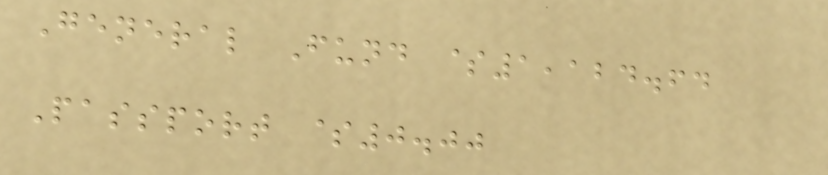General Fund $1,124.64
Passport $0.00
